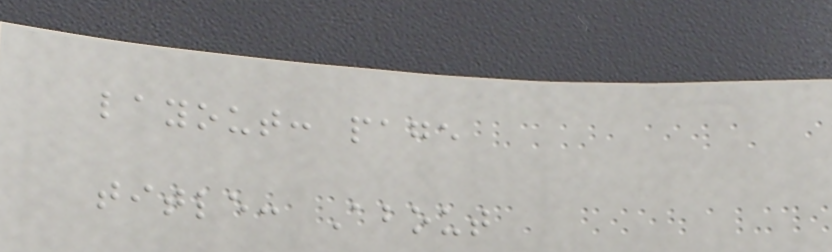layout: page
title: About
